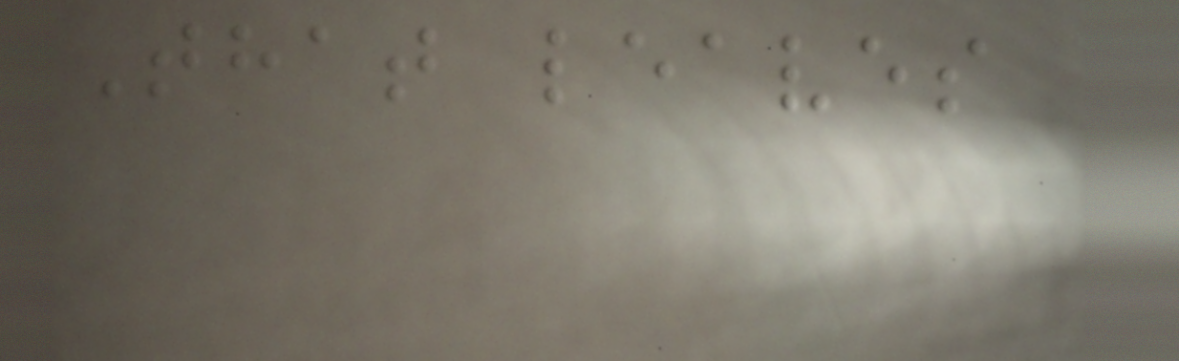That leaves
